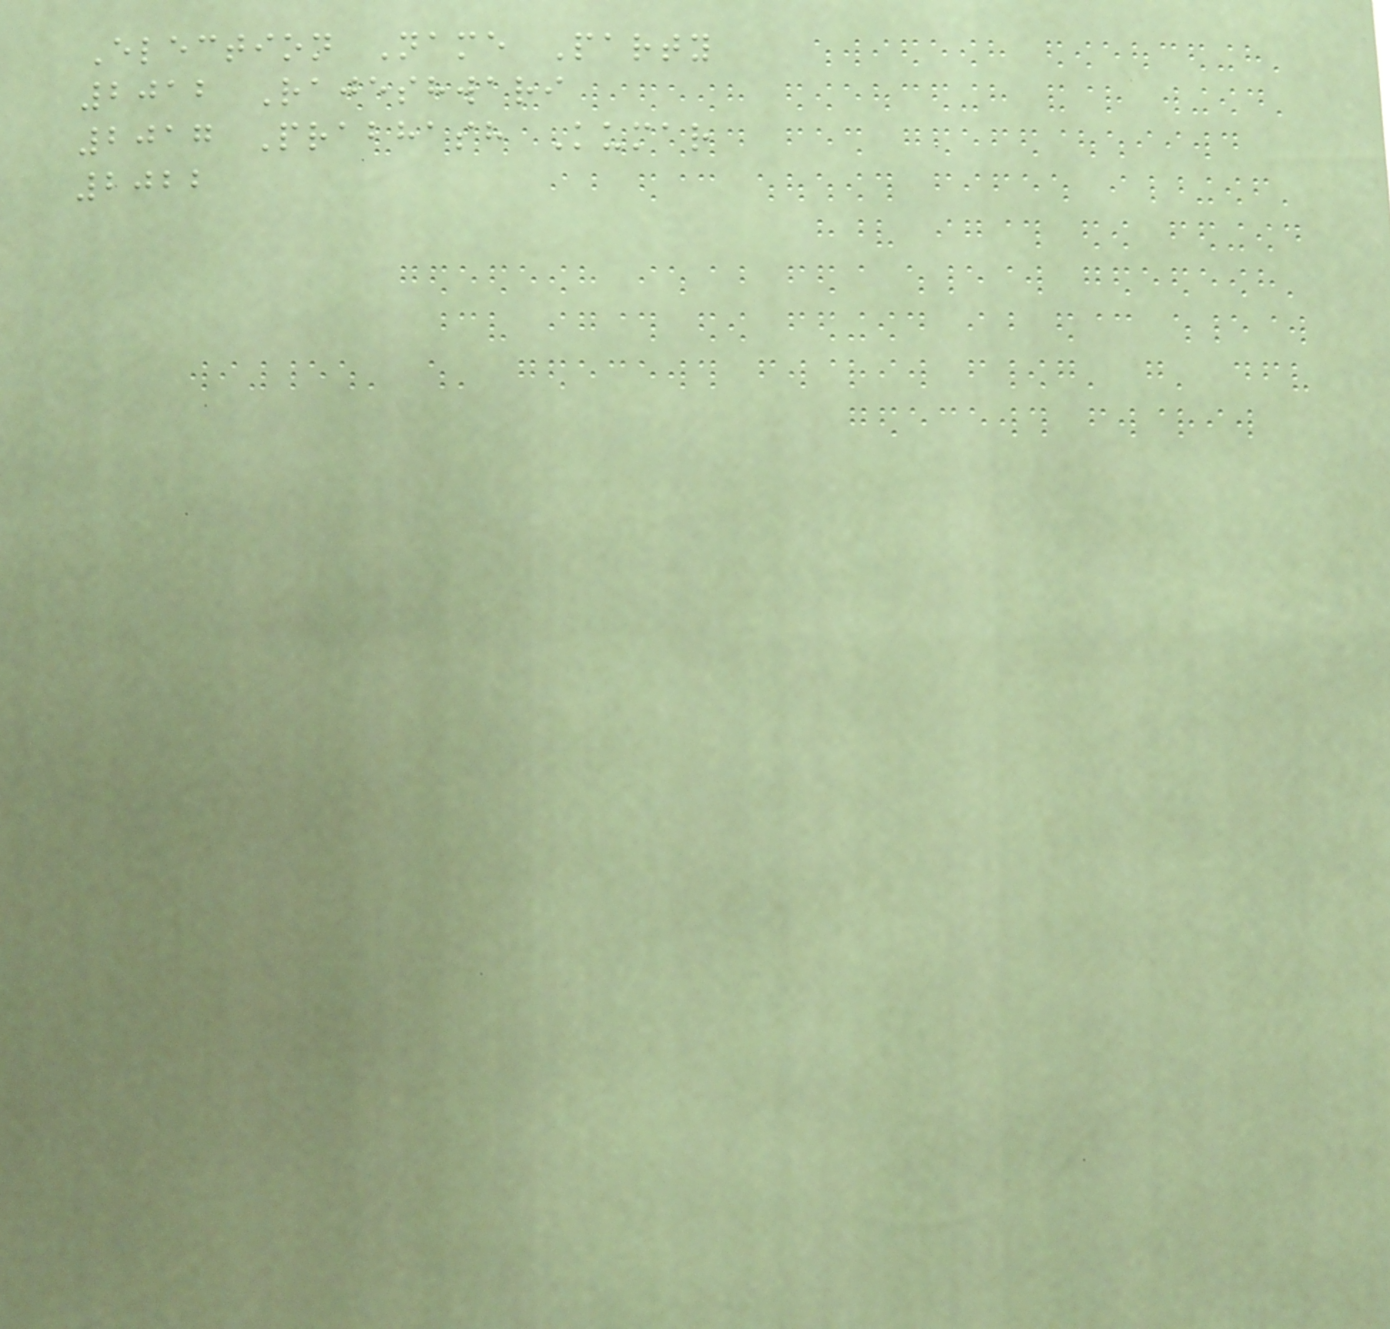Election Name Party
2012 Rajeshwari
2017 Prabhash Kumar
2022
